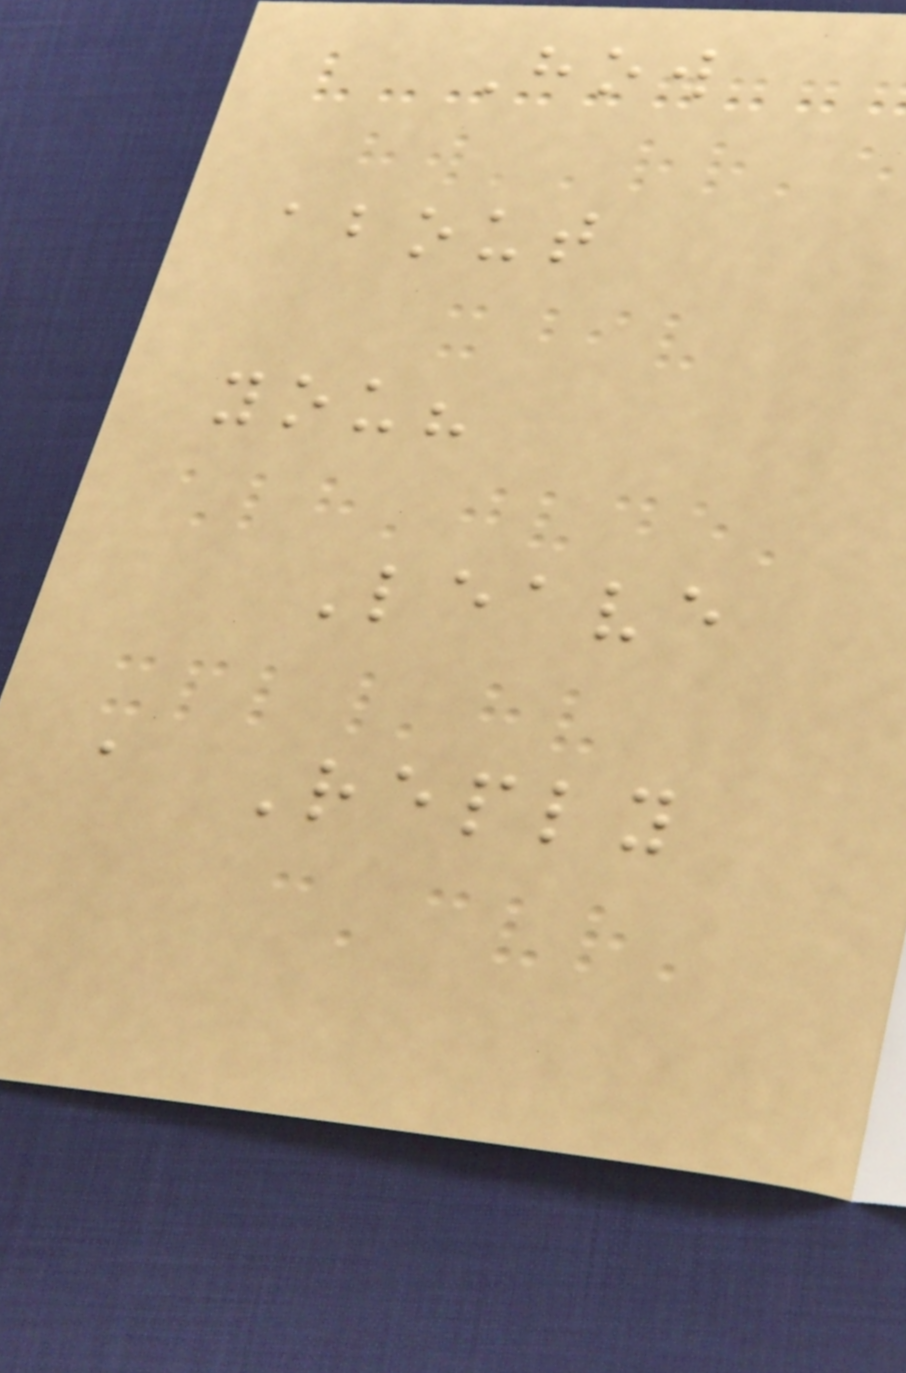How
about
you?
Leave
a Reply
